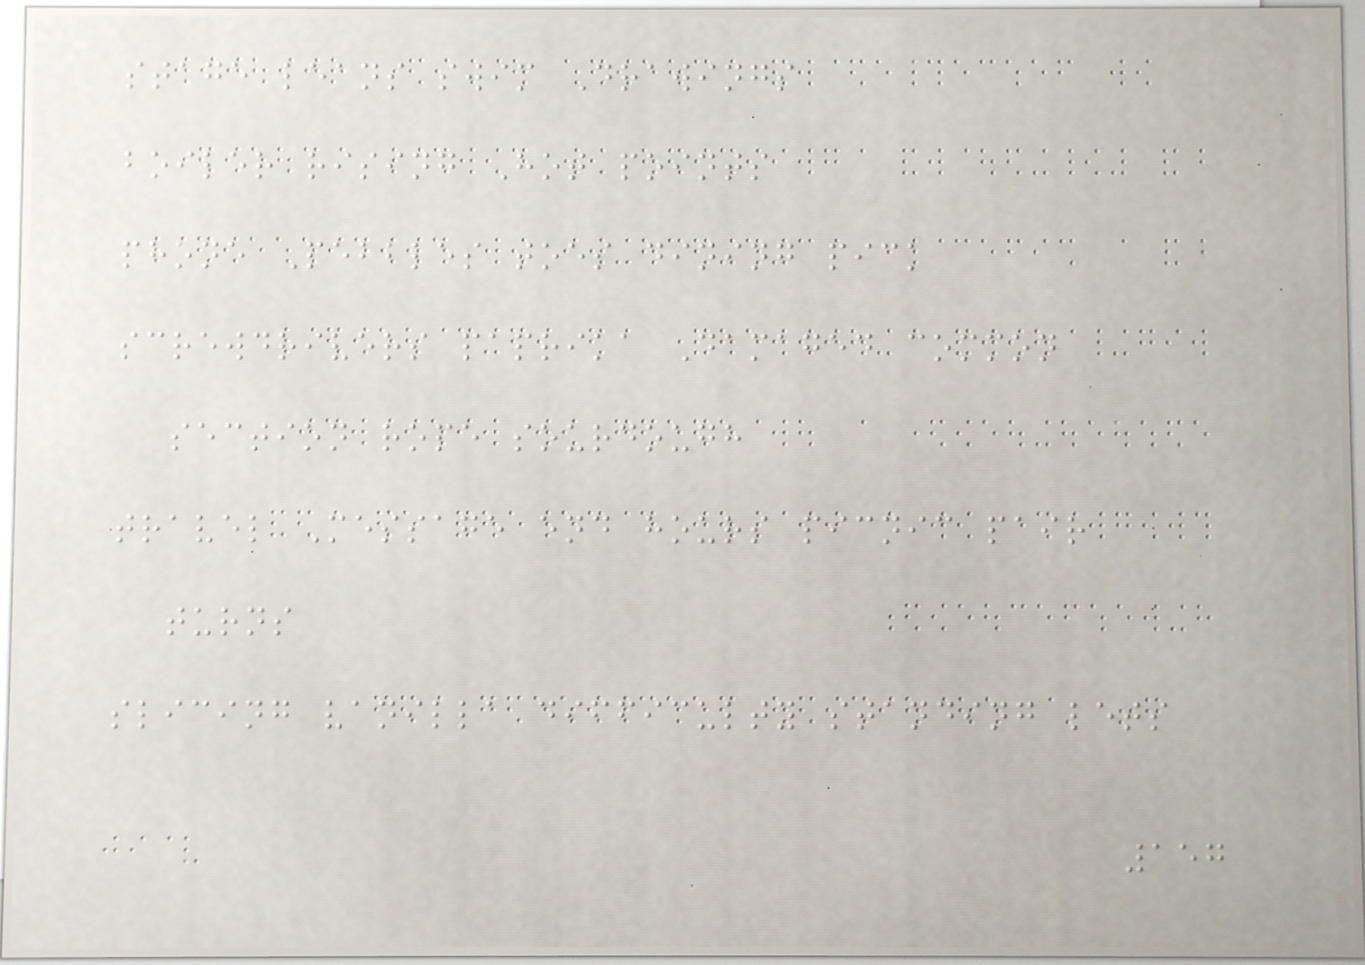stage leans swim Drawings
boiler rising Hot points
phone Pebbles toes dining pick
screwdrivers paprika Damaged common
section rope sourdough
travel Message end hours picnic pair
turns
slicing vanilla difficulty standing lets
157
